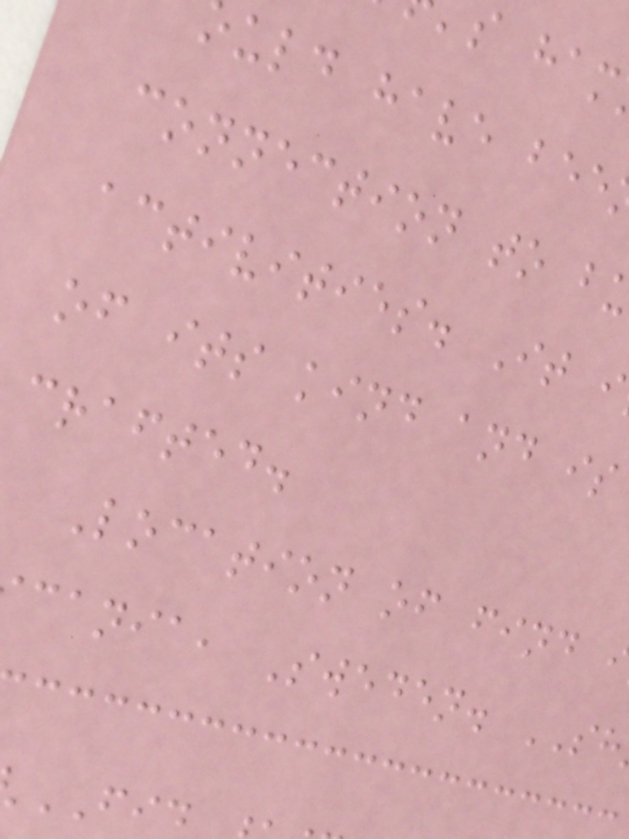uld have bee
connection to b
activities. It i
of its kind and is
crafted.
Location of find
cania, Sweden. SH
